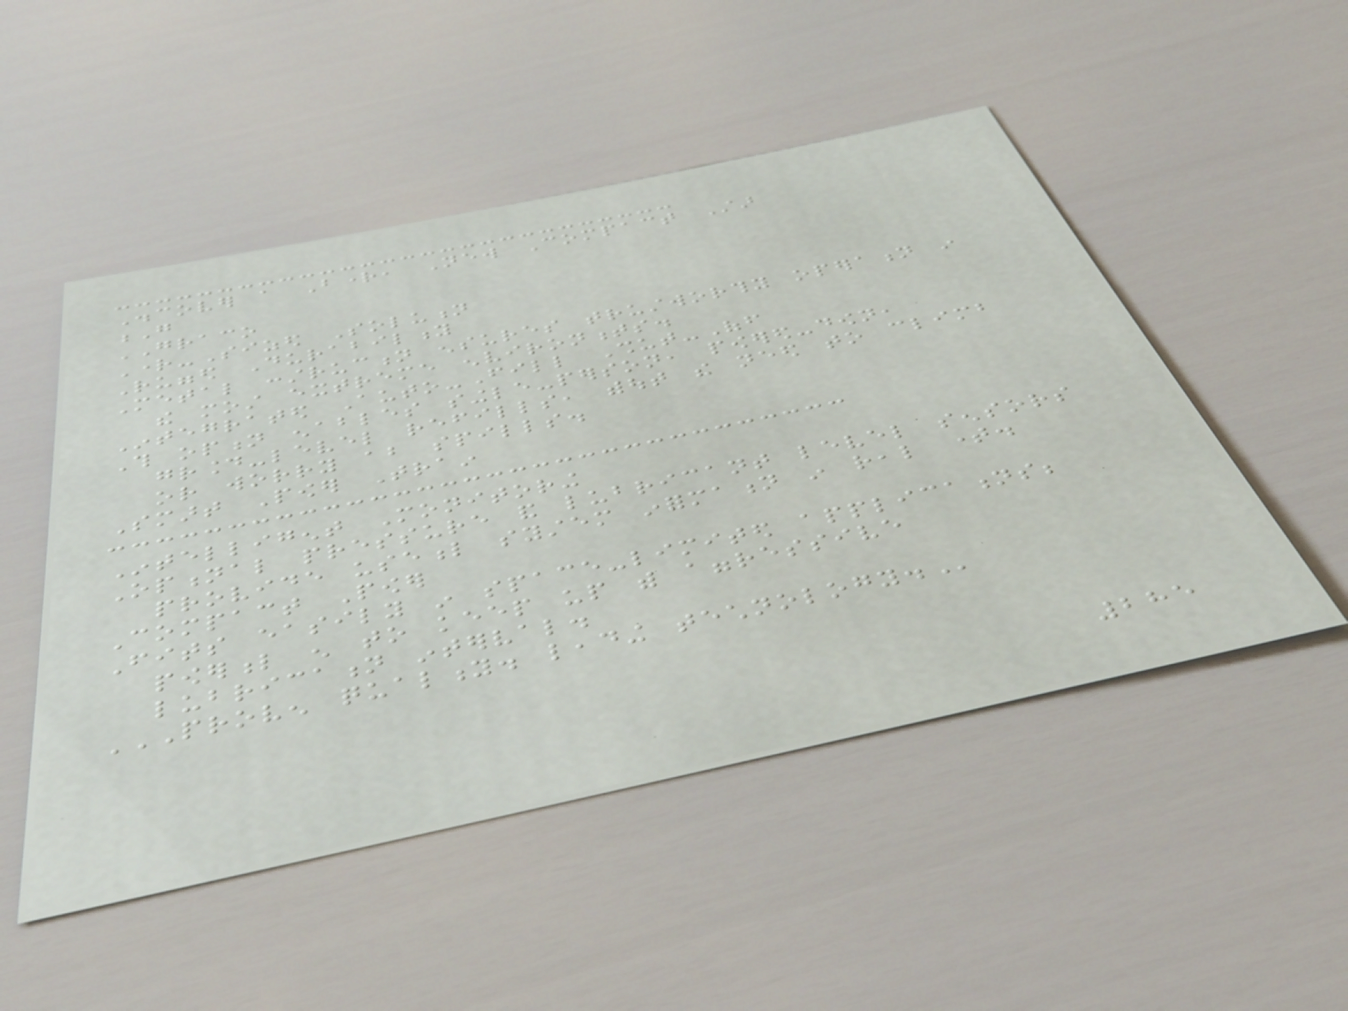Discover a Bright, New Compact Star
G
GRACO
Right-Sized Solution
Rugged Durability
Metal construction ensures trustworthy operation in
the most extreme environments.
Integrated Auto-Fill Shut-Off
This option enables single-person, powered-down,
ground-level refills, without the need to climb
or worry about spills.
Smart Power Train
Intelligent Monitoring
Optional pressure and lubricant level sensors
provide useful system information in real time.
Compact Power
Fits easily in space-limited applications;
powerful enough to keep up with aggressive
lubrication interval.
PROVEN QUALITY. LEADING TECHNOLOGY.
285
